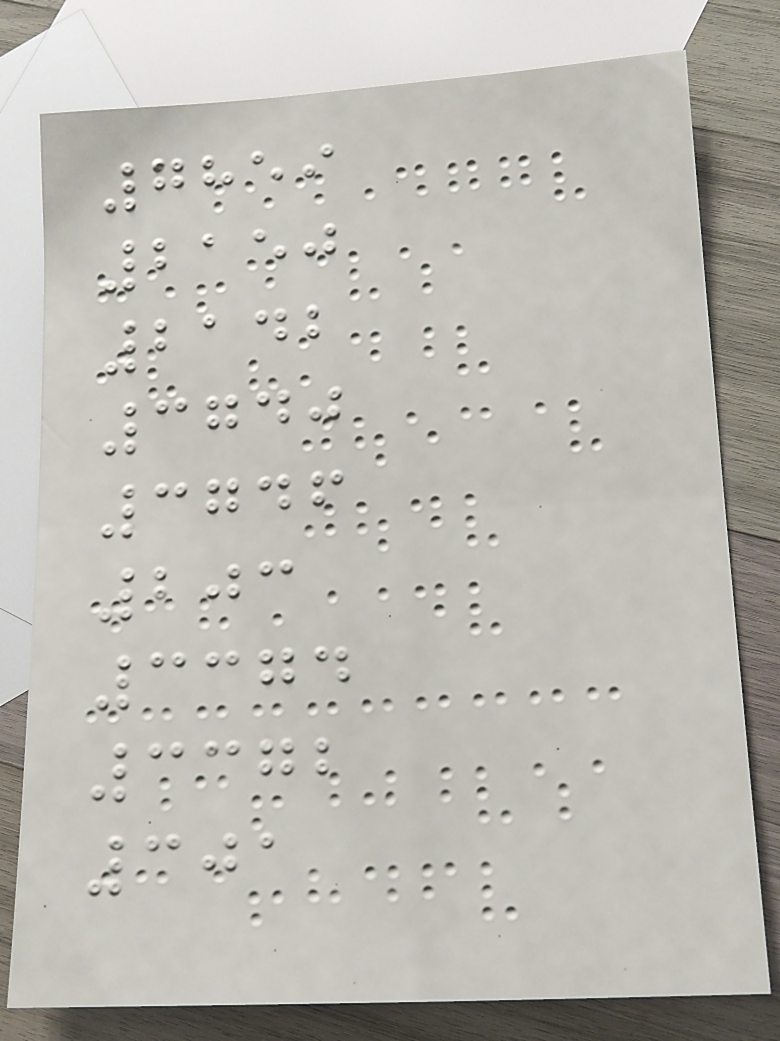7859
2150
2142
3740
3746
203
3374
3372
301
